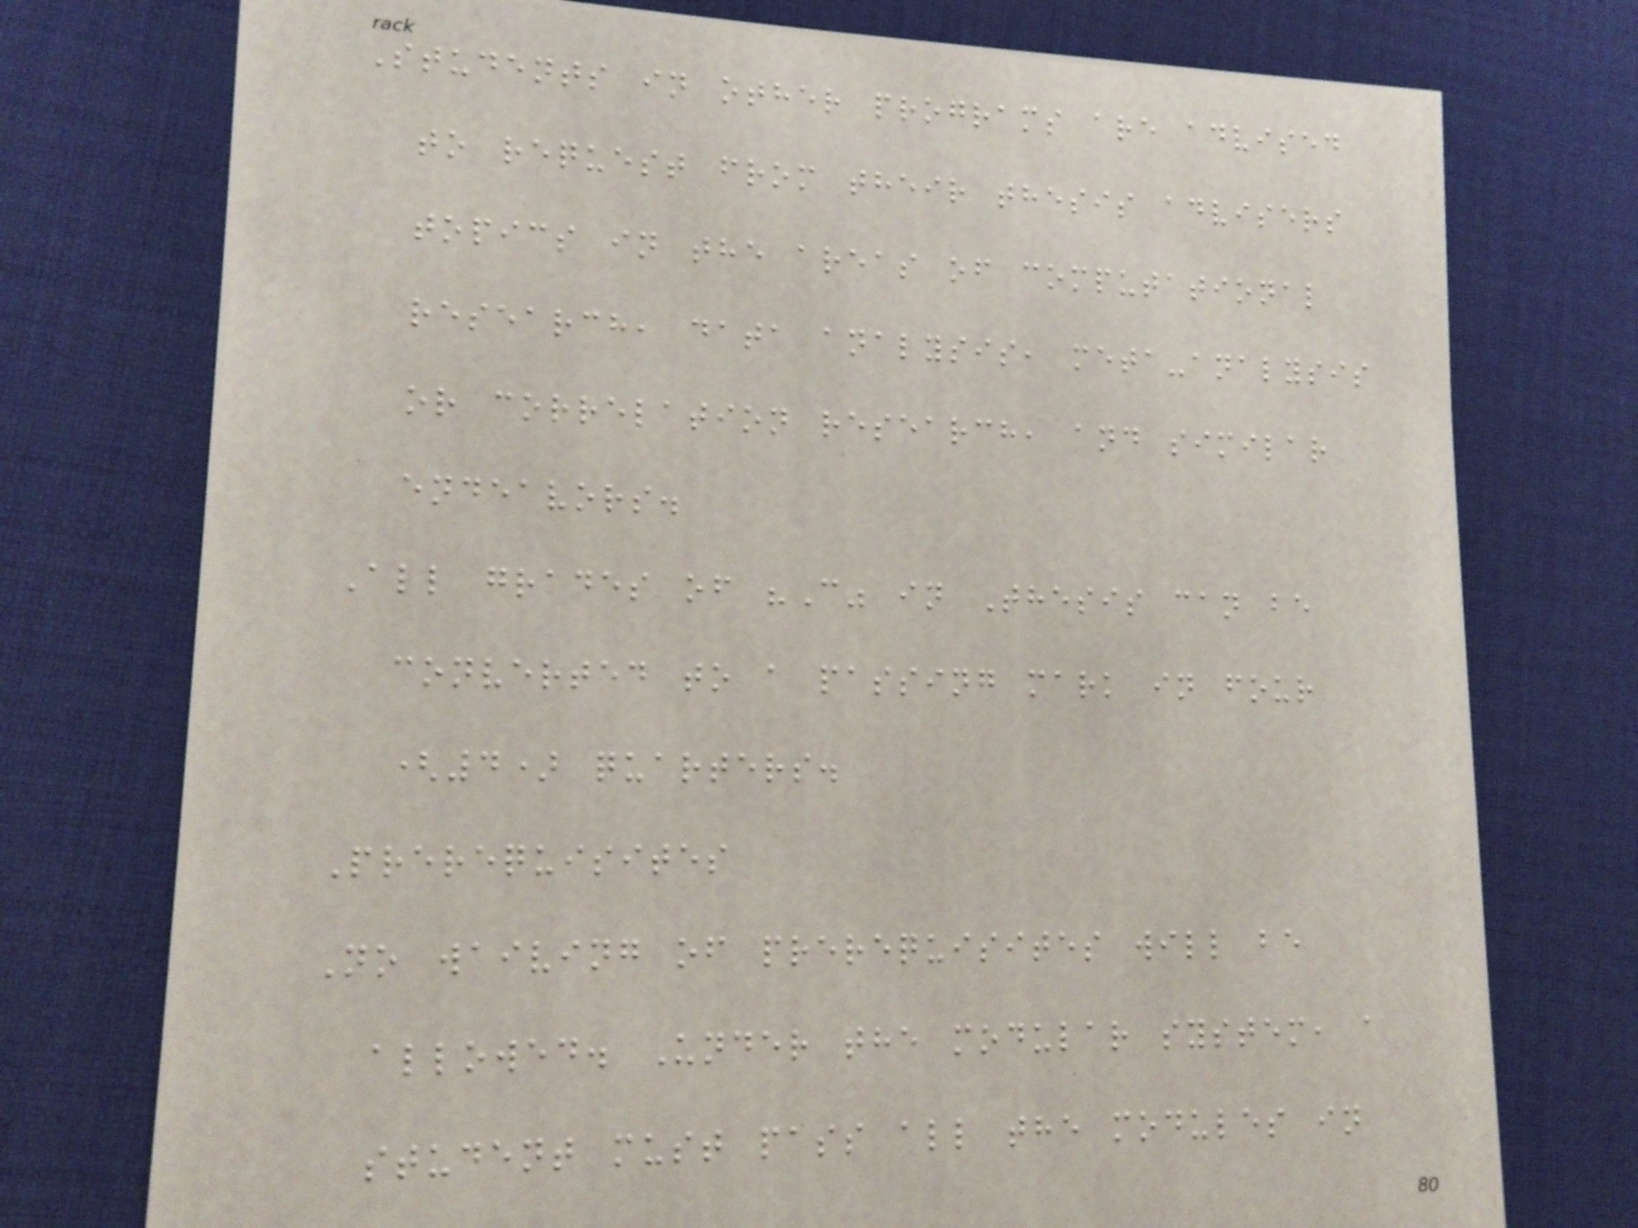Students in other programs are advised
to request from their thesis advisers
topics in the areas of computational
research, data analysis, meta-analysis
or correlation research, and similar
endeavors.
All grades of "C" in Thesis can be
converted to a passing mark in four
(4) quarters.
Prerequisites
No waiving of prerequisites will be
allowed. Under the modular system, a
student must pass all the modules in
